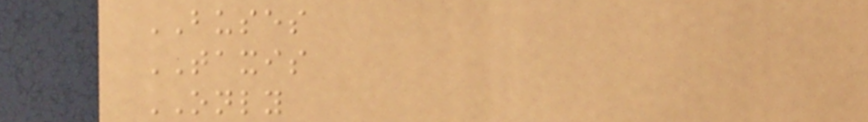BUSES
TAXIS
ONLY
